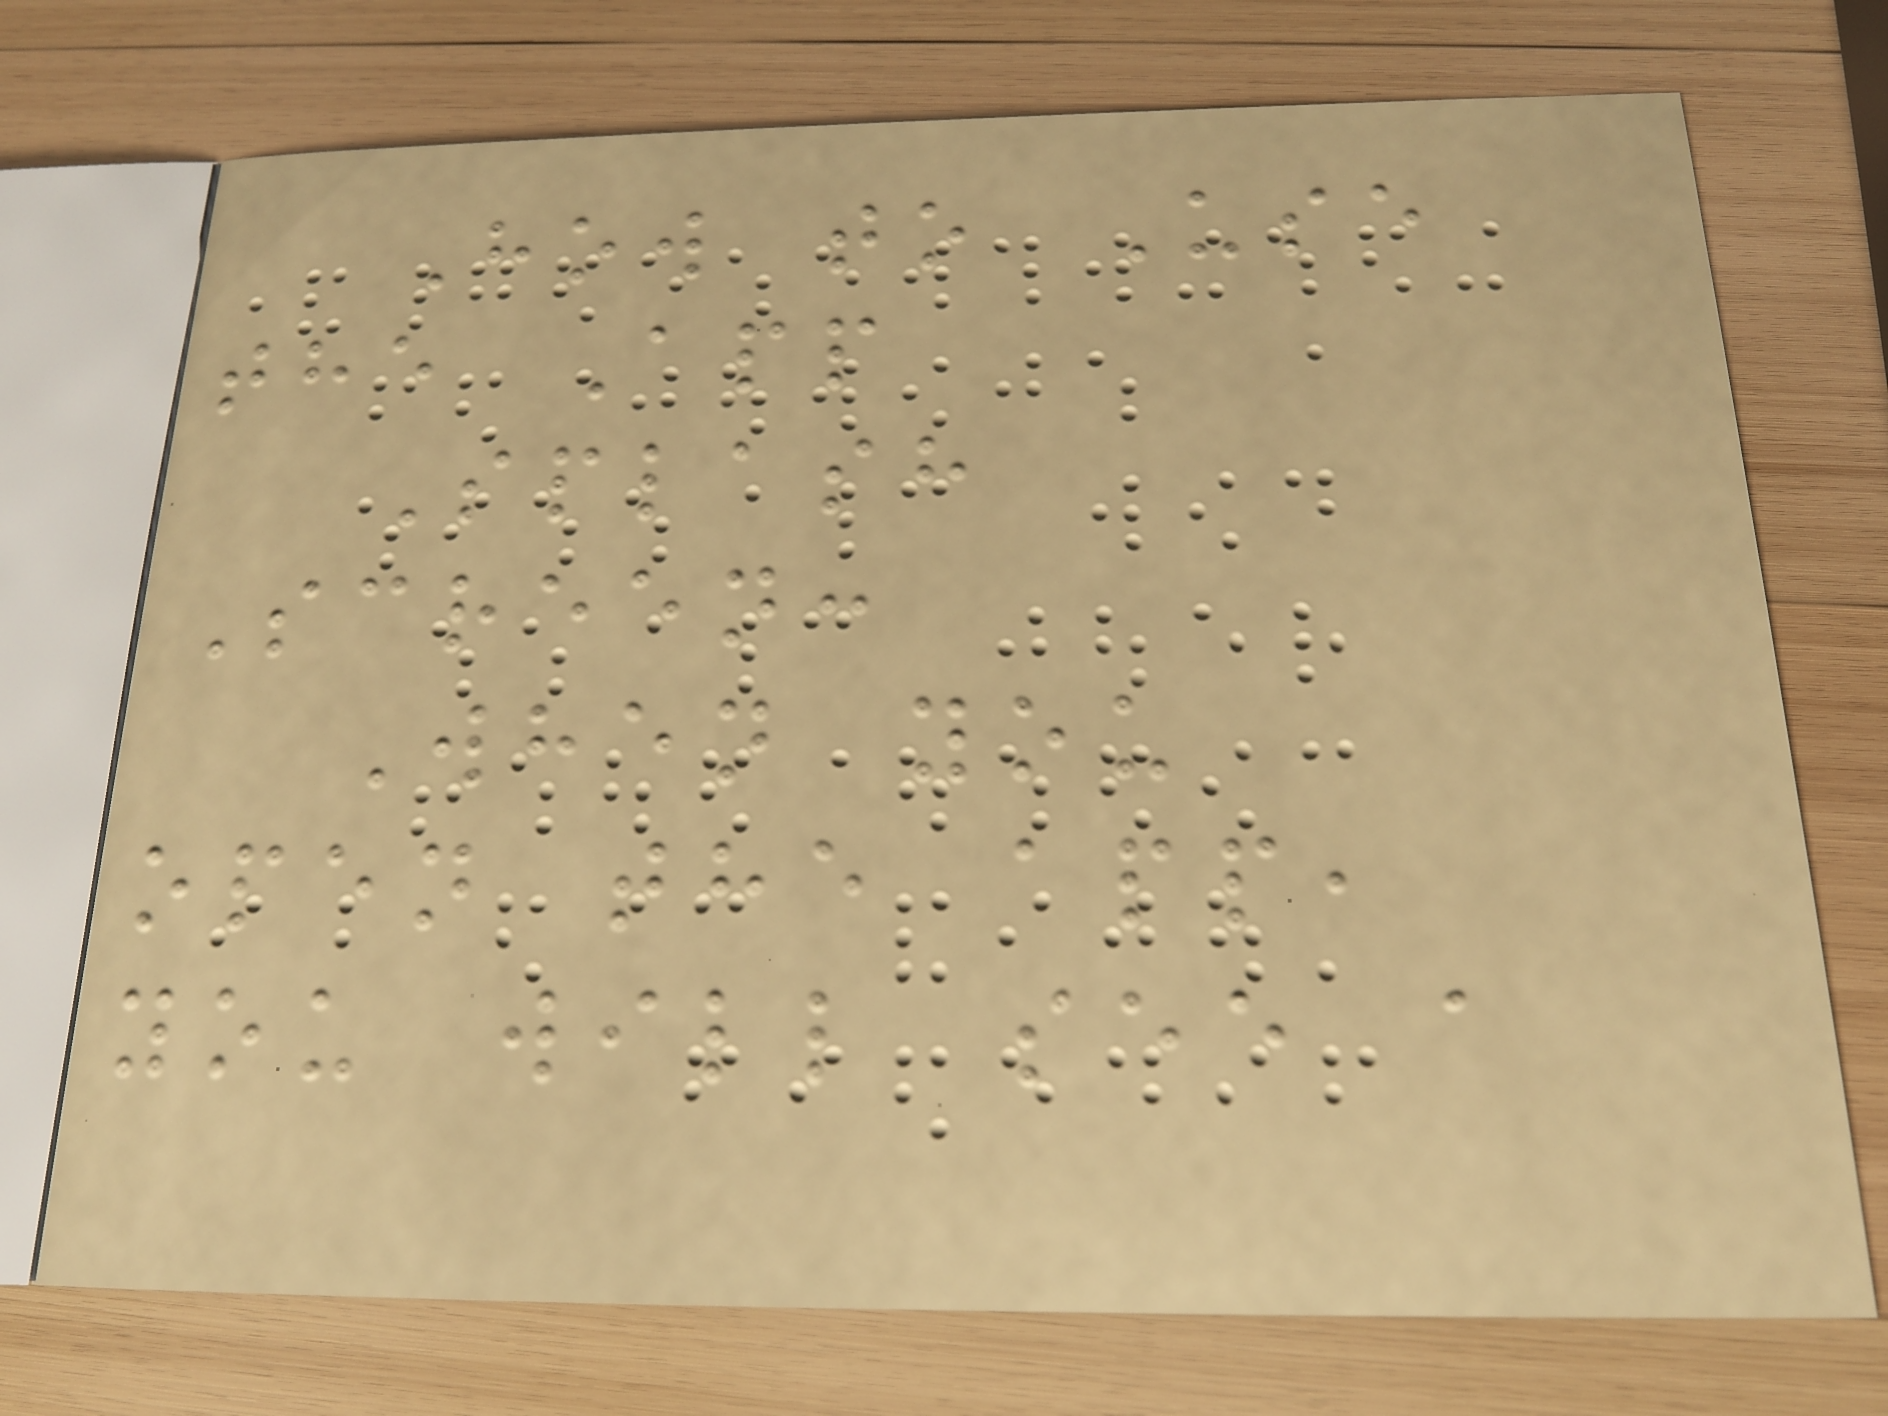How to Use
the App
Splash
Screen:
When you
open the app,
you will see a
